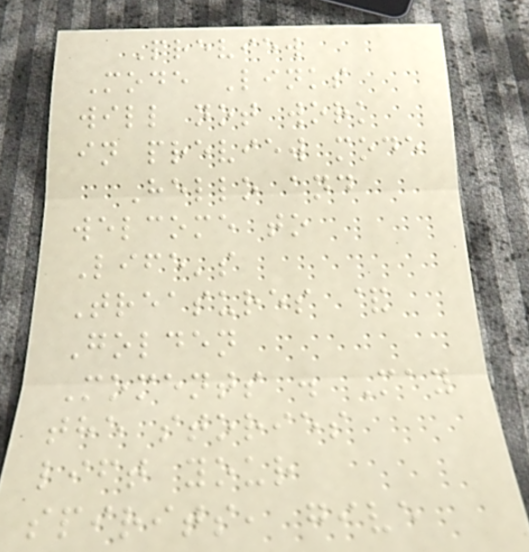Preview
Mode Links
will not work
in preview mode
Hello and
welcome to
Life's
Treasures &
Golden
Moments . May
the stories
lift your
spirits, give
